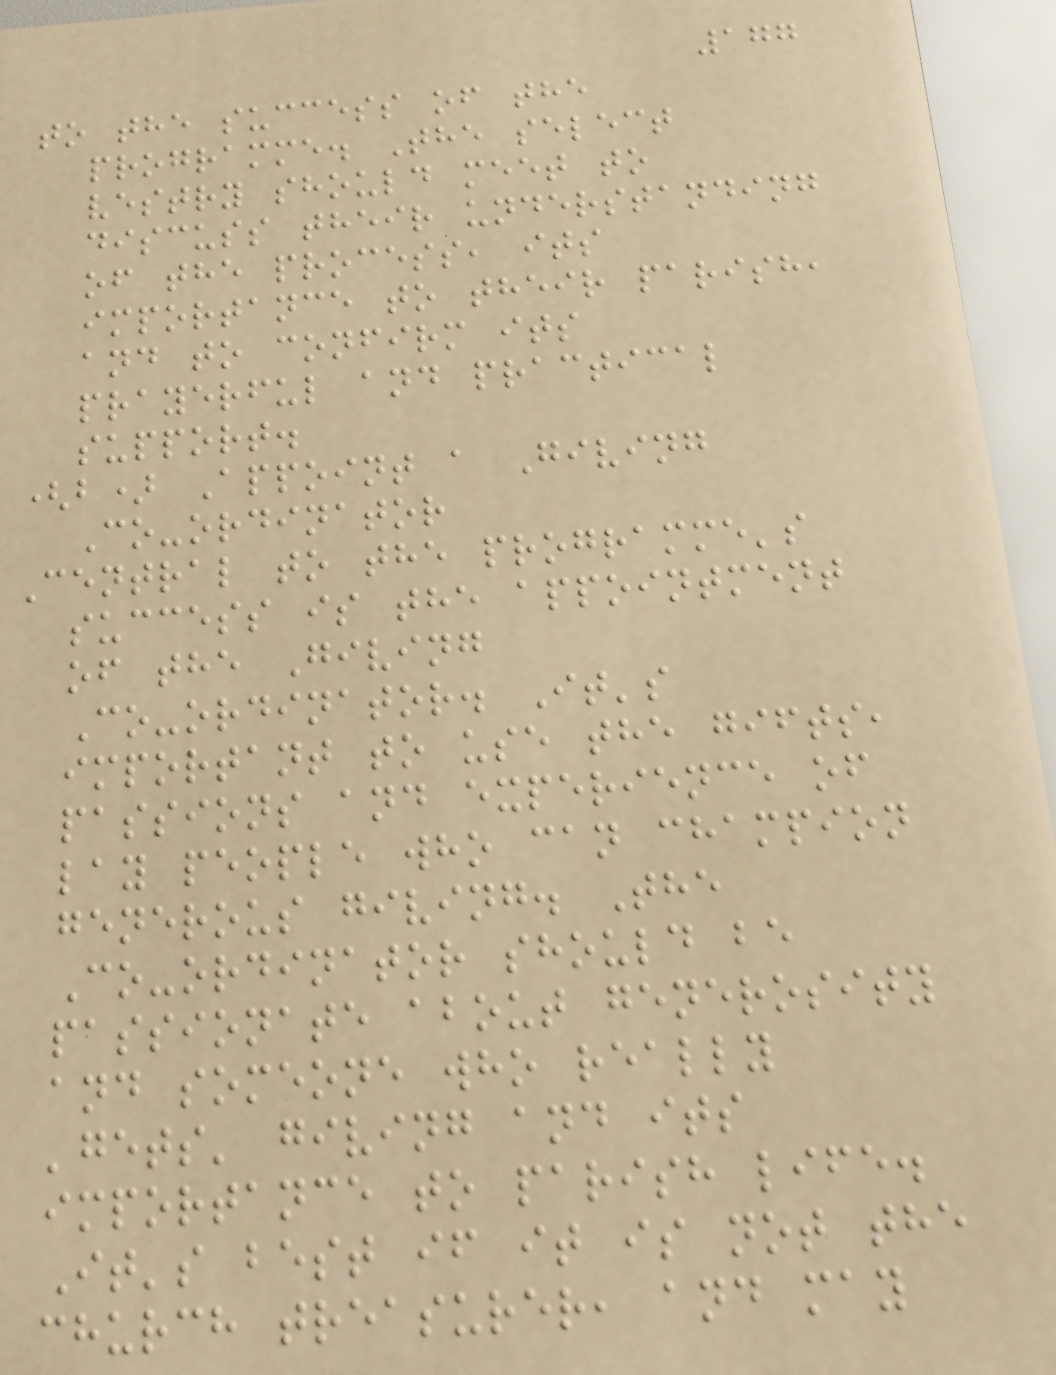177
to the success of the
programme. The select
vestry should meet to
discuss their understanding
of the process, its
importance to their parish,
and to confirm its
prayerful and practical
support.
(b) Appoint a Giving
Co-ordinator
Central to the programme's
success is the appointment
of the Giving
Co-ordinator. It's
important to use the gifts,
passions and experience of
lay people who can champion
generous giving. The
Co-ordinator should be
passionate about generosity
and someone who really
'gets' giving and its
importance to parish life.
It's best if it is not the
church treasurer, and may
